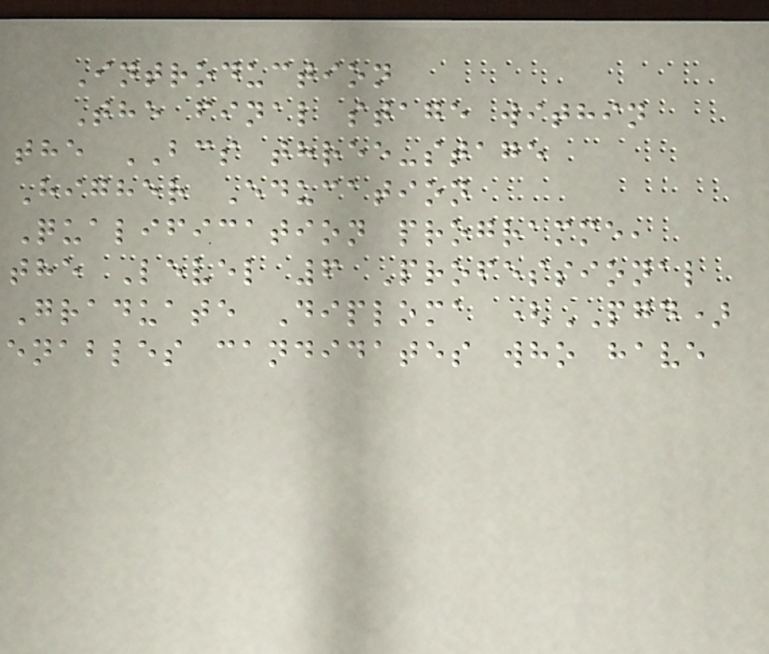Introduction
The final stage within
the BCS three-stage
Higher Education
Qualification programme,
the Level 6 Professional
Graduate Diploma (PGD)
enables candidates who have
